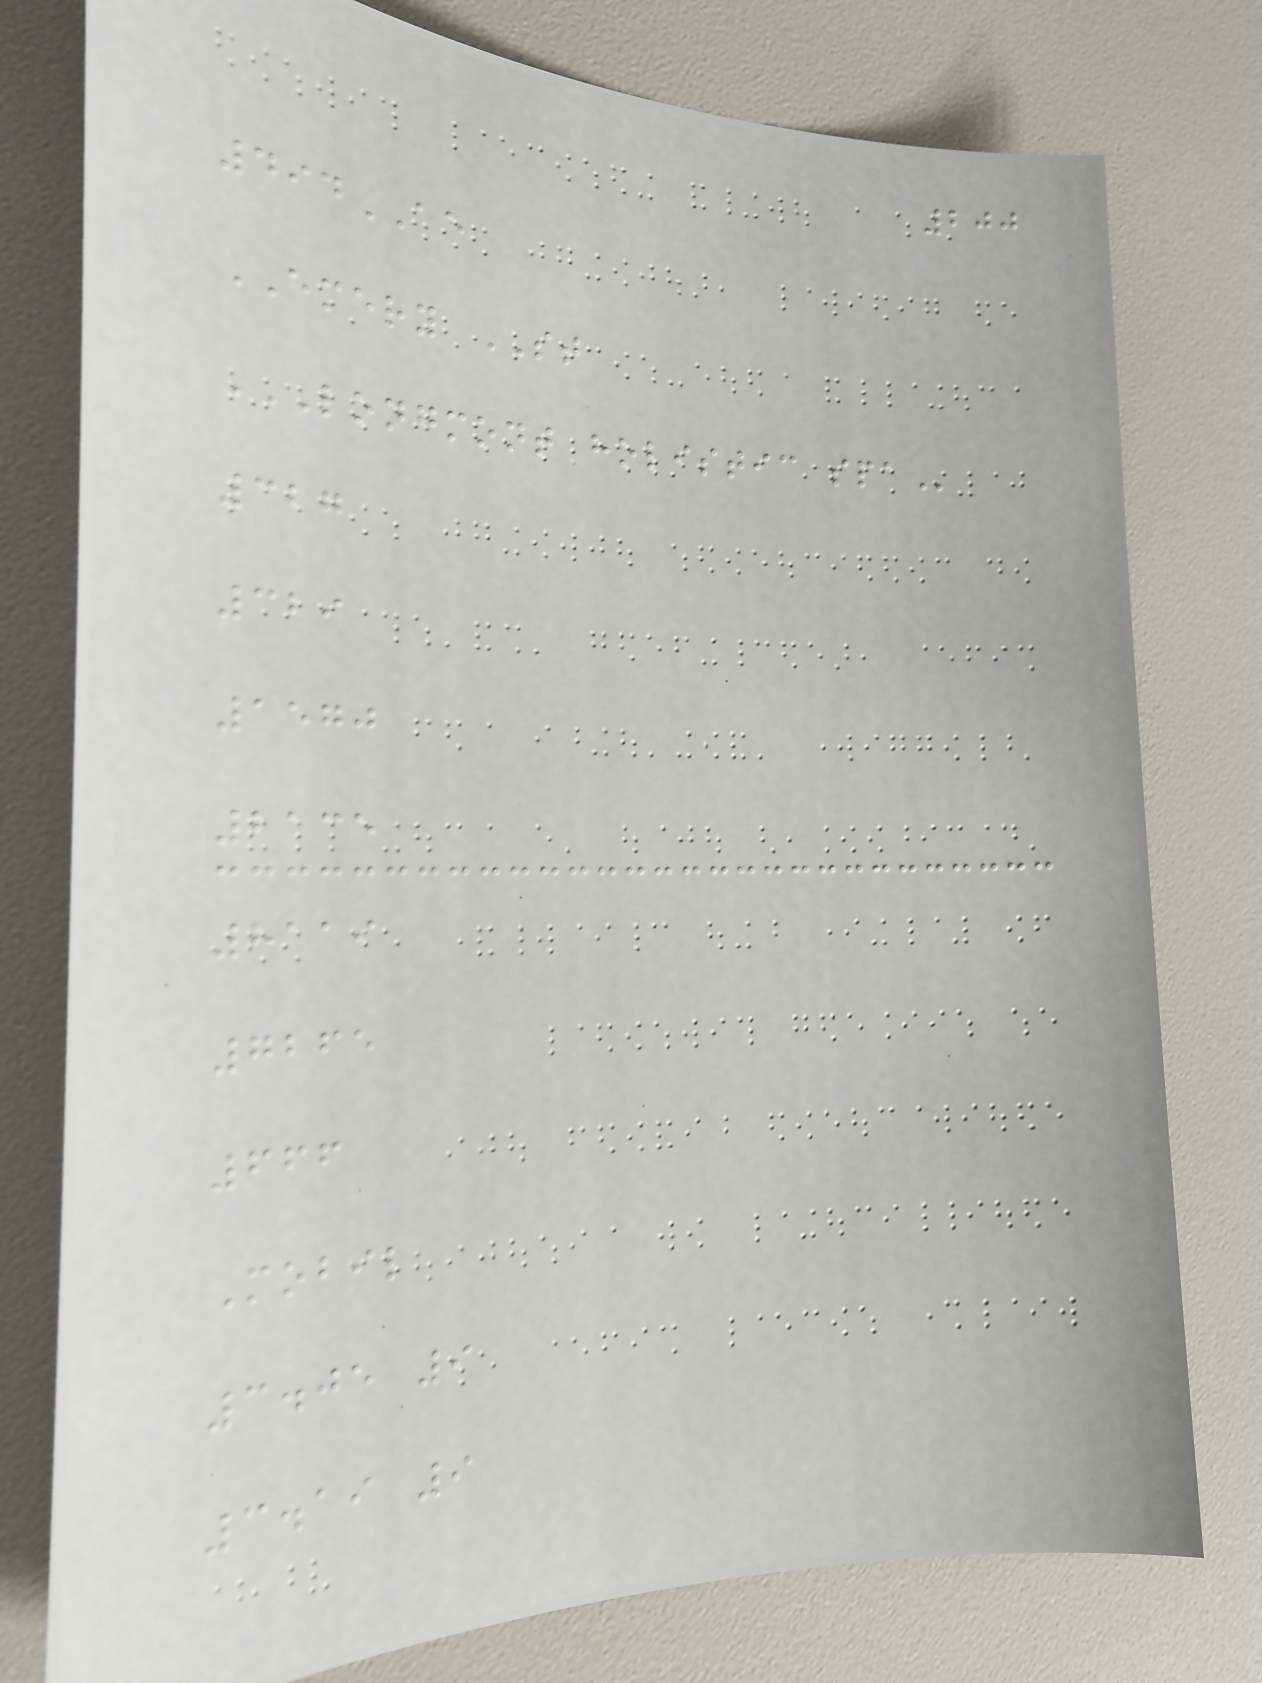200
494AE
EMERY ST
LONGMONT HOLISTIC SPA
327
329
1570
2135
8119
7265
666
Mobil
3.05 9
3.19 9
